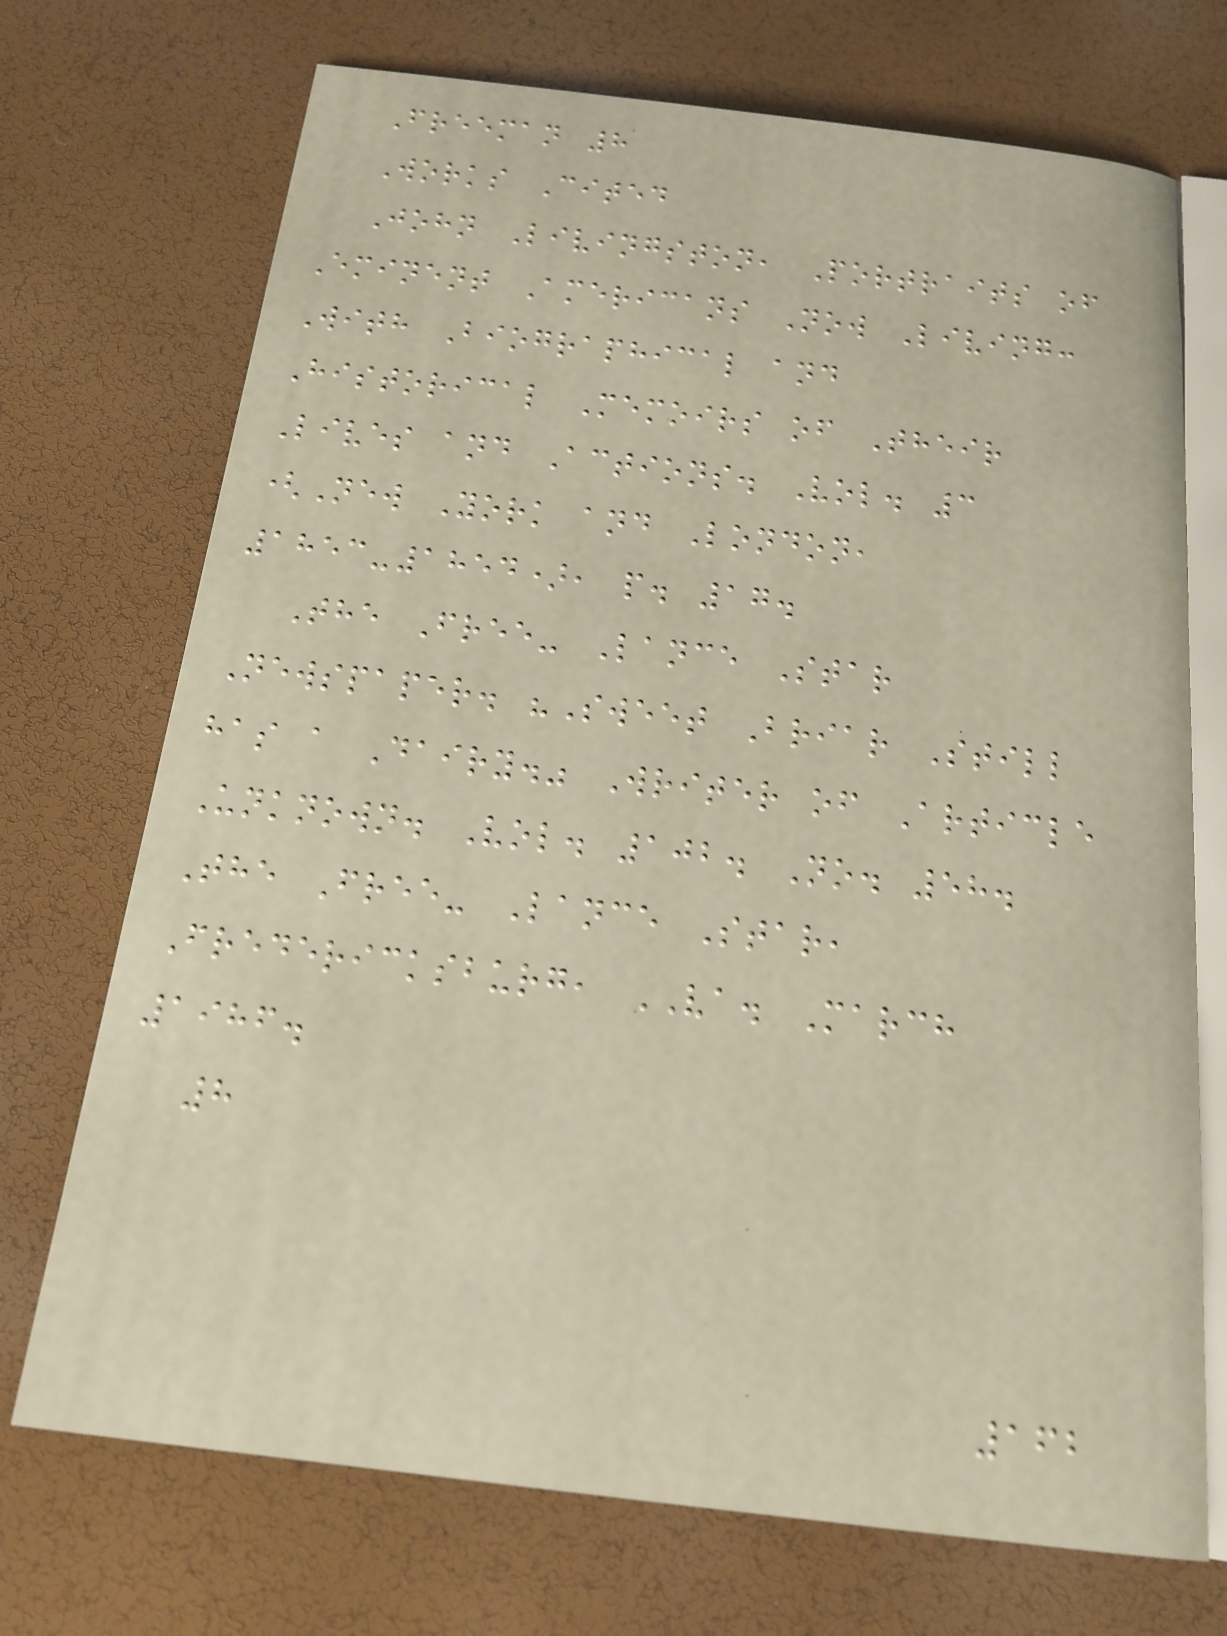Freeman 8
Works Cited
John Livingston, Portraits of
Eminent Americans Now Living:
With Biographical and
Historical Memoirs of Their
Lives and Actions. Vol. 3
(New York and London,
1853-1854), p. 17.
The Free- Lance Star
Newspaper. "Sweet Briar Still
has a Dairy." Writer of Article
Unknown. Vol. 102. No. 58.
The Free- Lance Star,
Fredericksburg, VA. March
1986.
8
162
